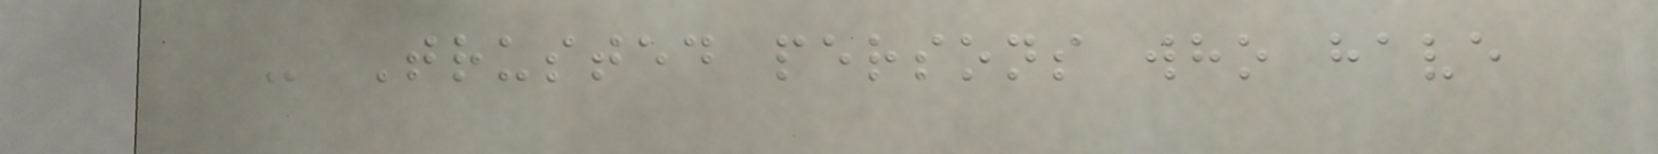- Trusted persons who have
